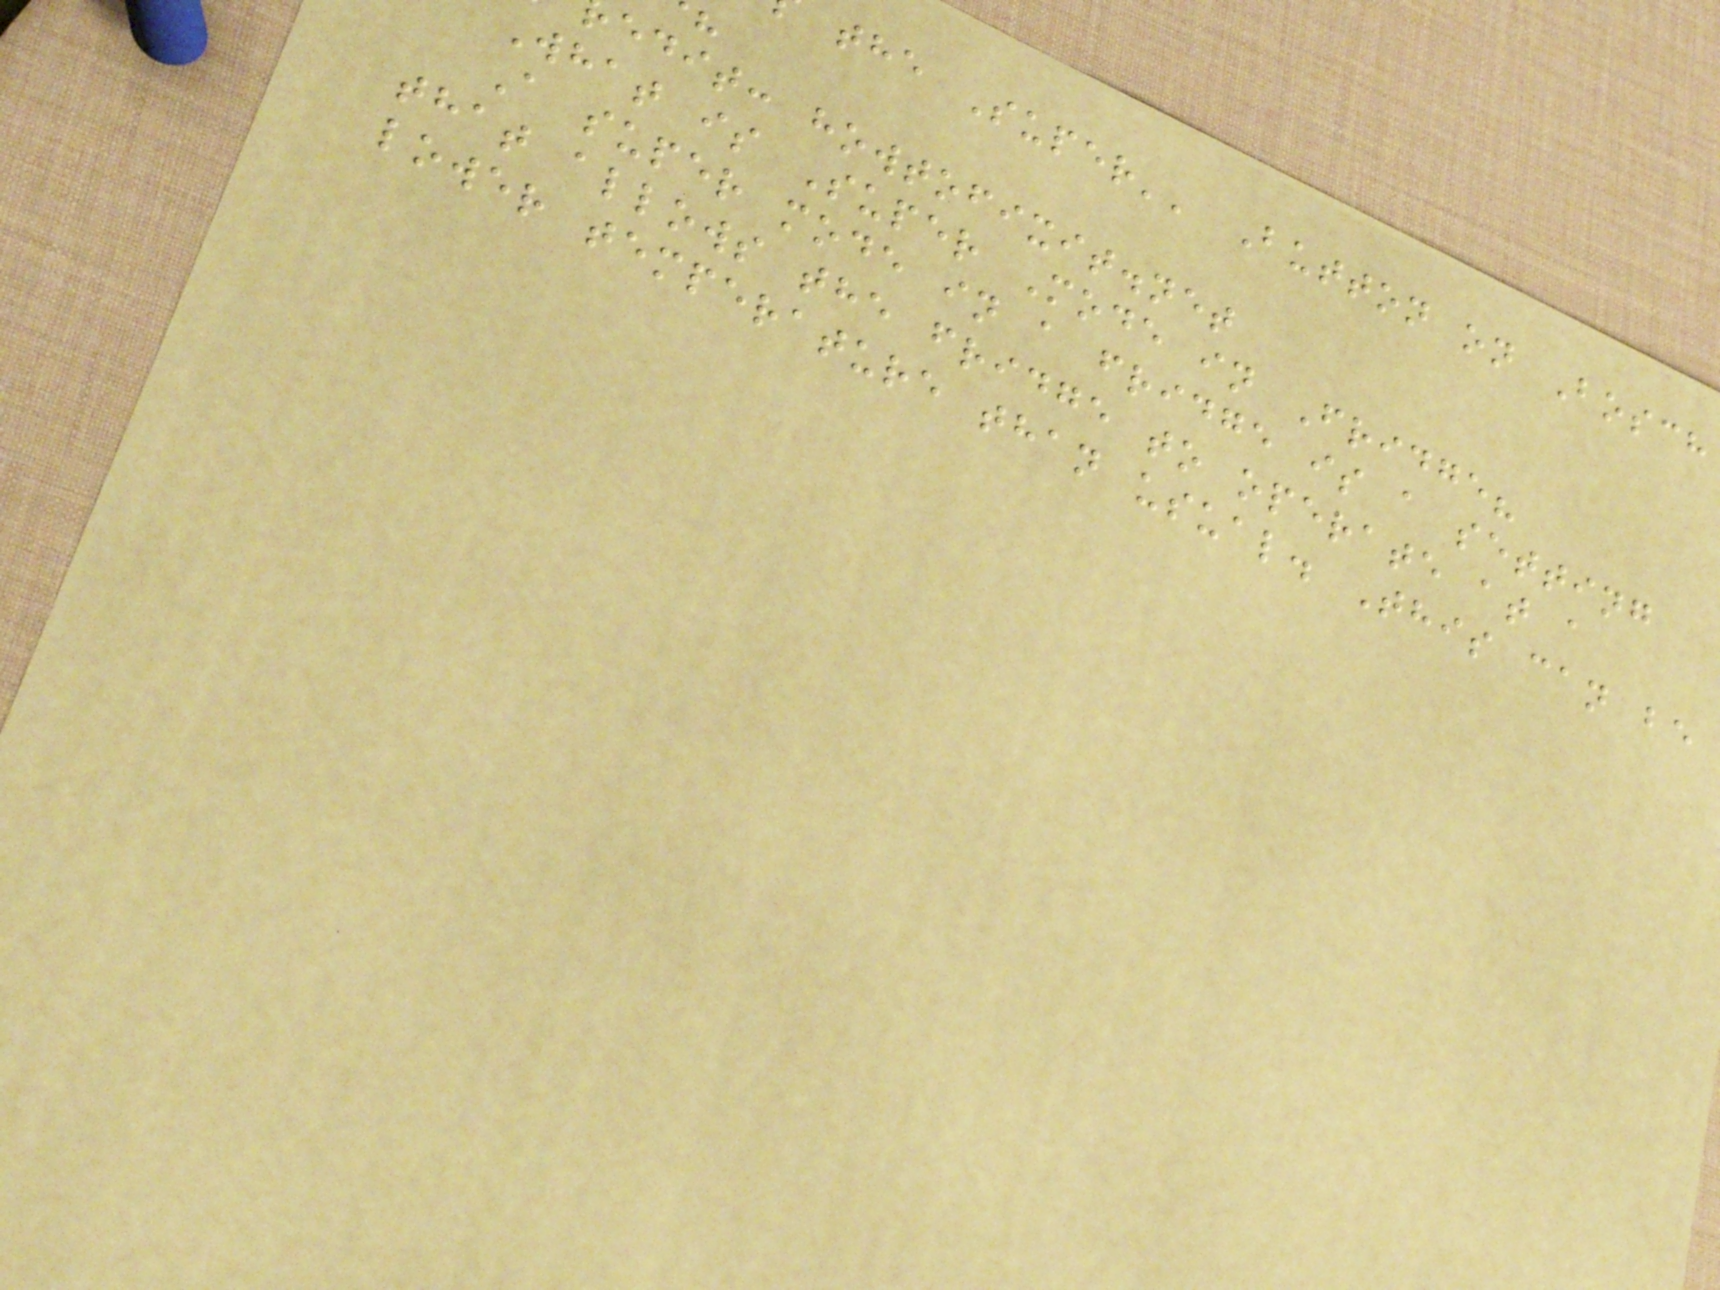the Super'' Button on Bosch
edit: howtofixit.net
What is Super Mode in Fridge?
A super mode in a fridge is a setting
that allows the fridge to operate at a
lower temperature than usual. This can be
